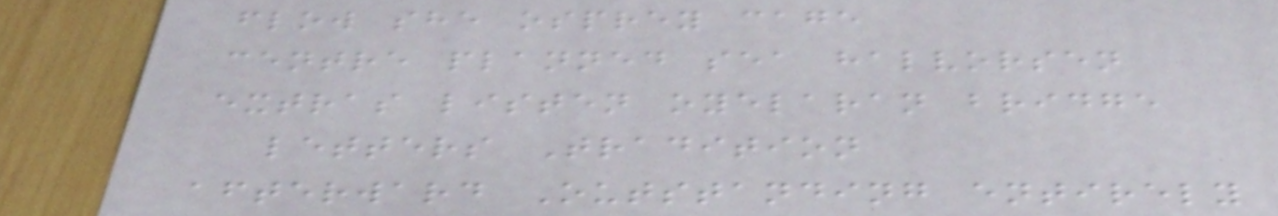flow she osprey cage
centre planned sea halvorsen
extras listen oyelaran bridge
letters Tradition
afterward Outstanding entirely
